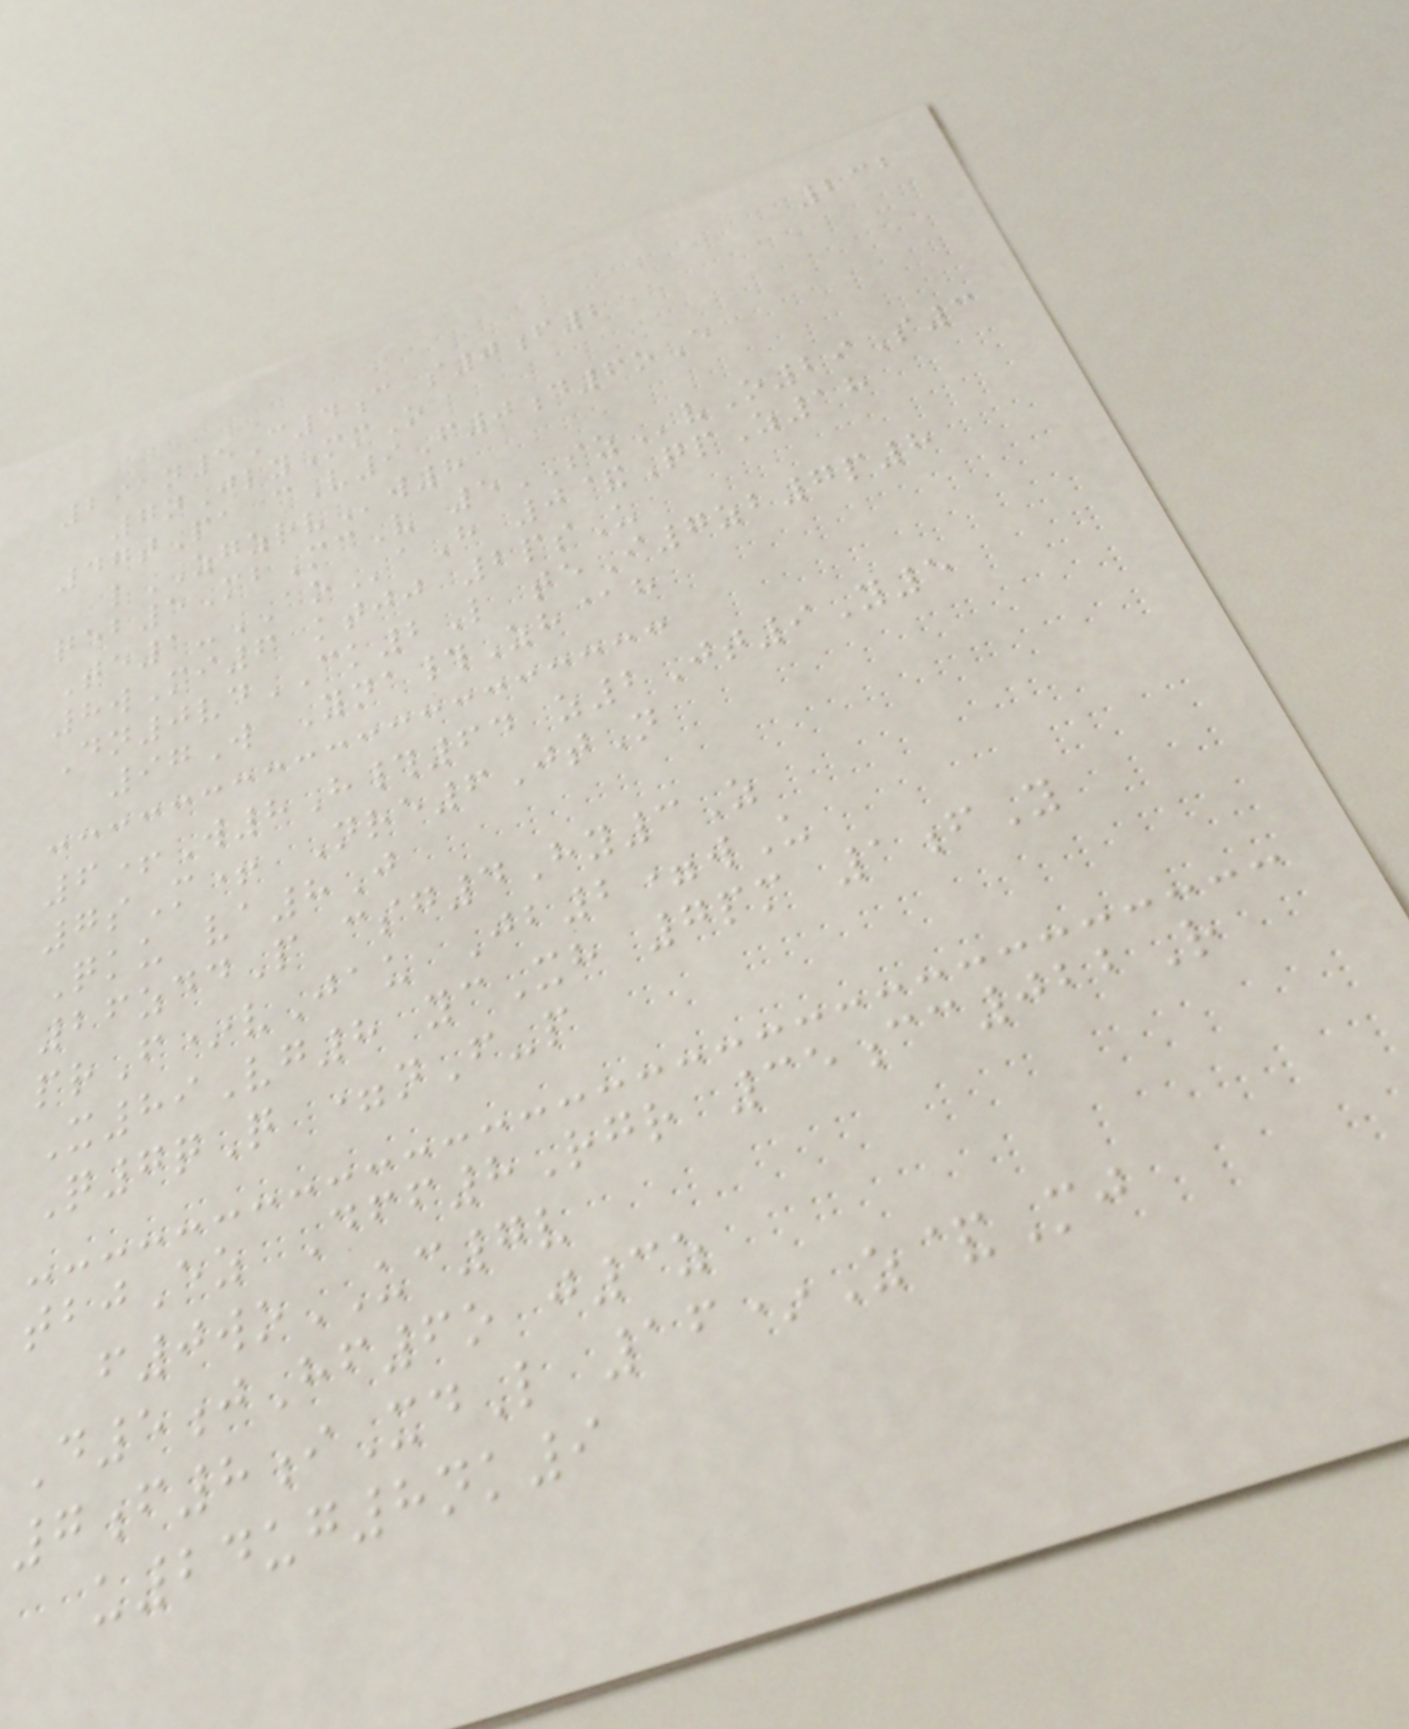232
291n5C4c s0f2
7nJlyMmO
47tPa cV9F0d6oE
lZGZRVw8
qeb5MbMcV 5SZvO29S3
Te1-AOaH 0&QpZ18
8wMi6 ktjj 2psU
Dn0vdCK2L teI7zb7p8
97W Yna#Zh@h
6+W8H#64 z2Jt9Y5
7sM+ Nre6JtN
Qku va8J
26zddP csg4Hy3Z
prF*vJau Jb2=wU
X89Vg8 ycXh 7pm 1fY
Q7qQ =nF-p
tbjEz Dff8Rgr 35cc022R
f0woUC7v
D5jHf6o j3z
7f8iXdL 16*Z&Mj
u24ug8nk9
